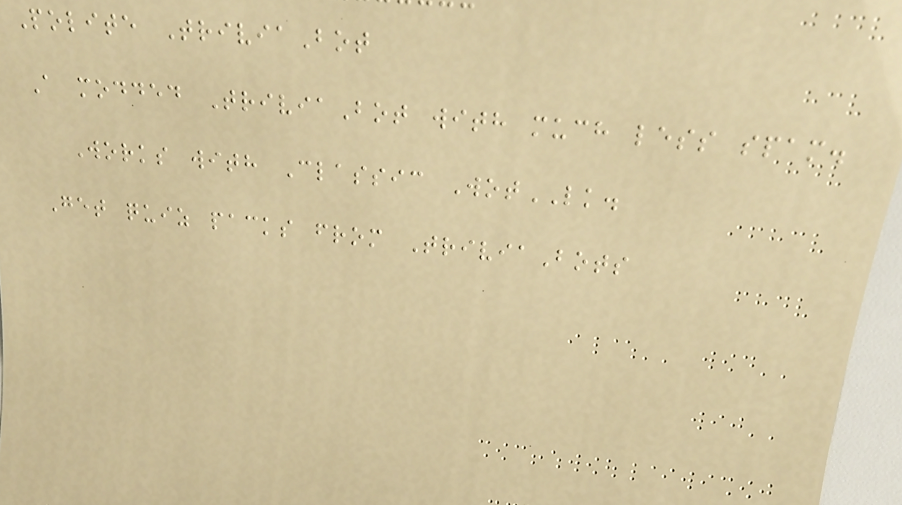Polite TriviaBot
A modded TriviaBot with much less spam.
Works with Classic WotLK.
Get quiz packs from TriviaBots
